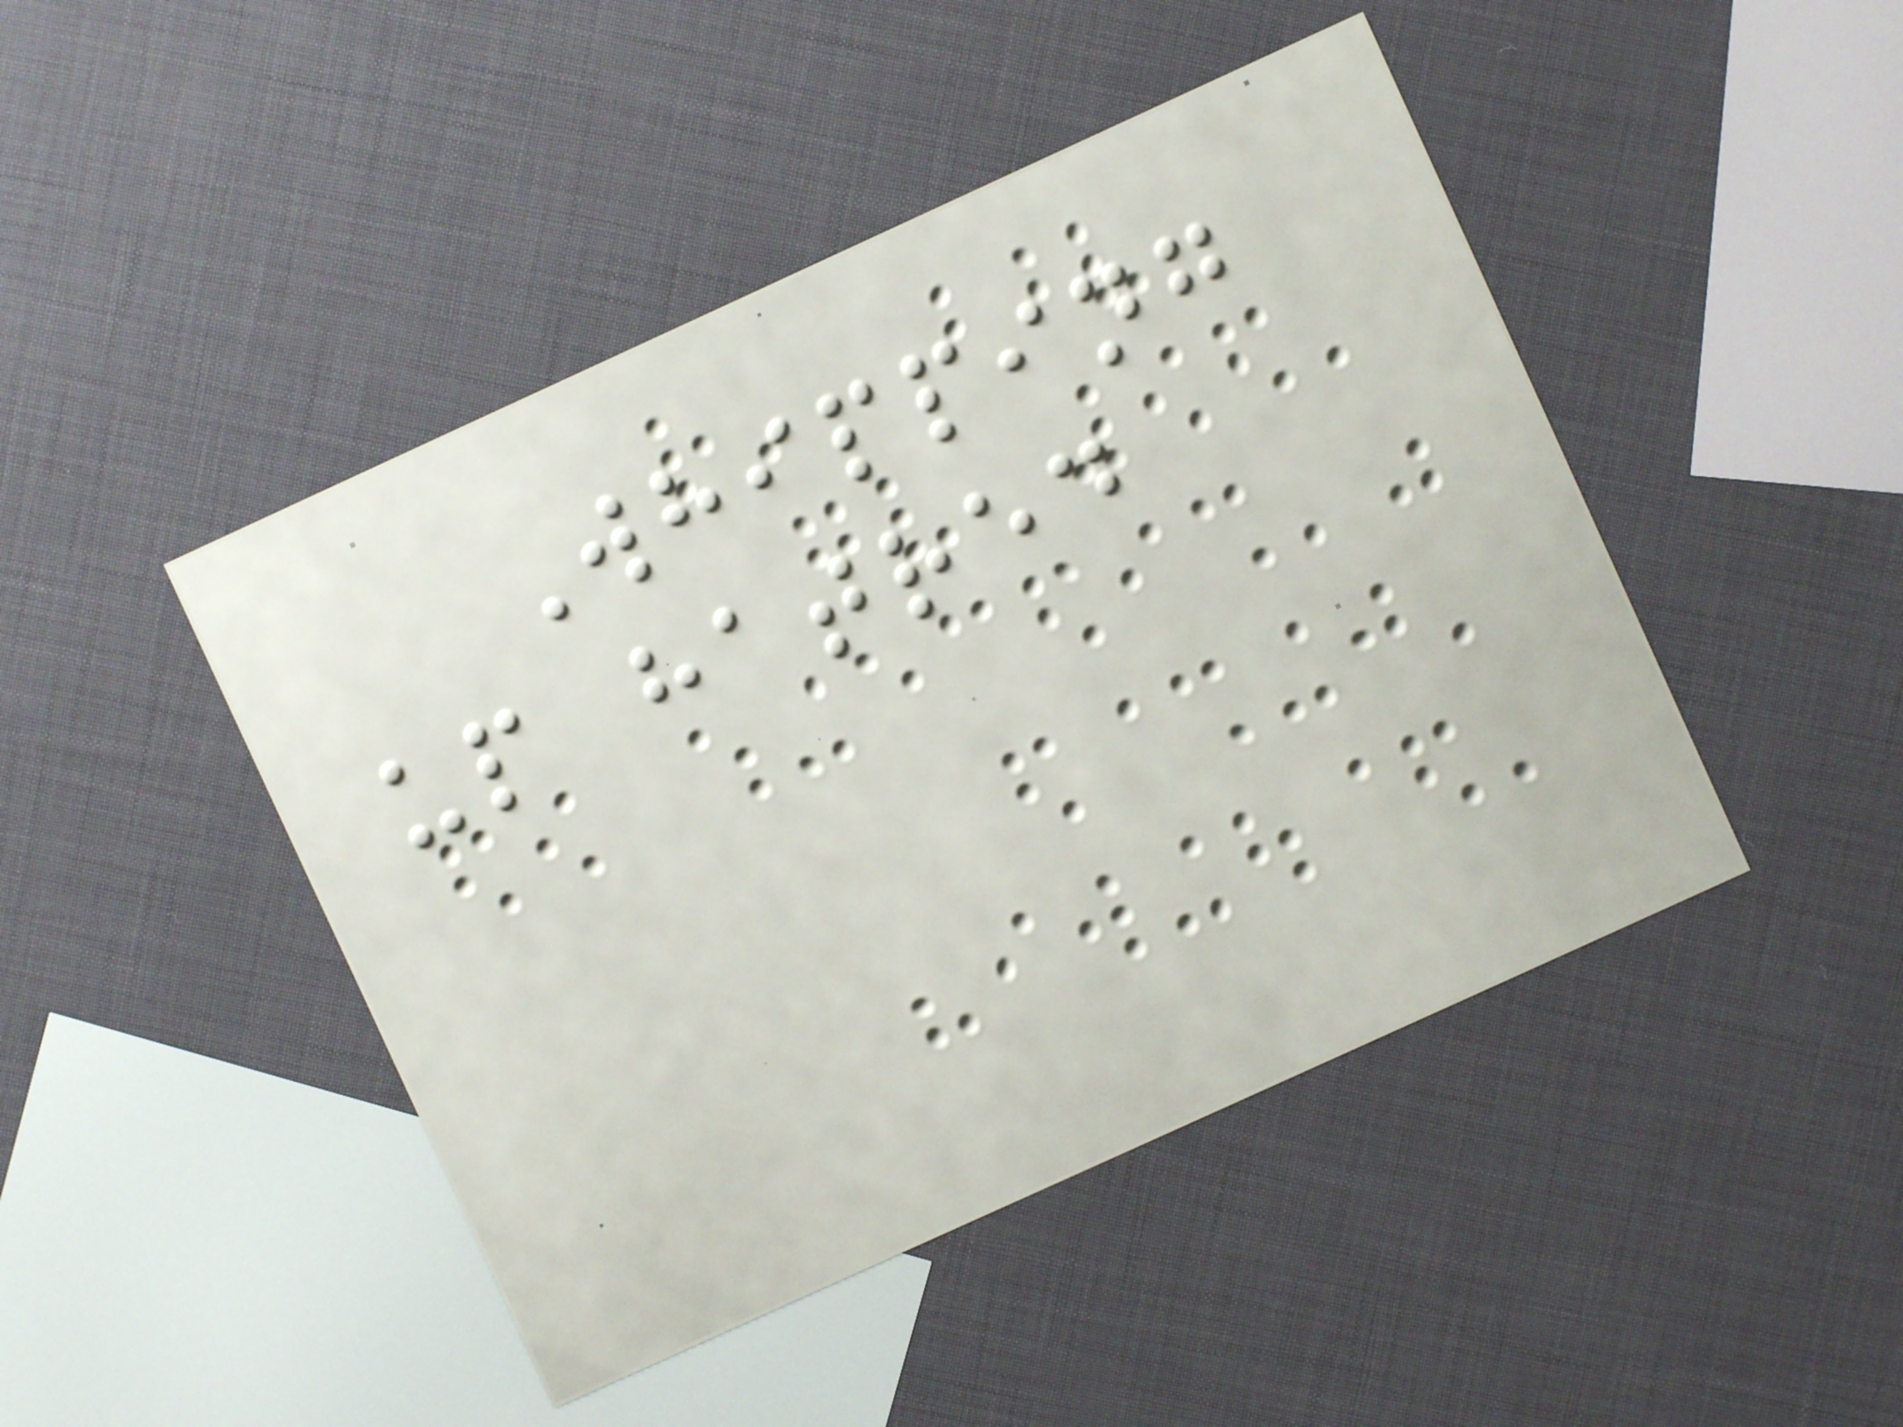Whipping
up hatred
